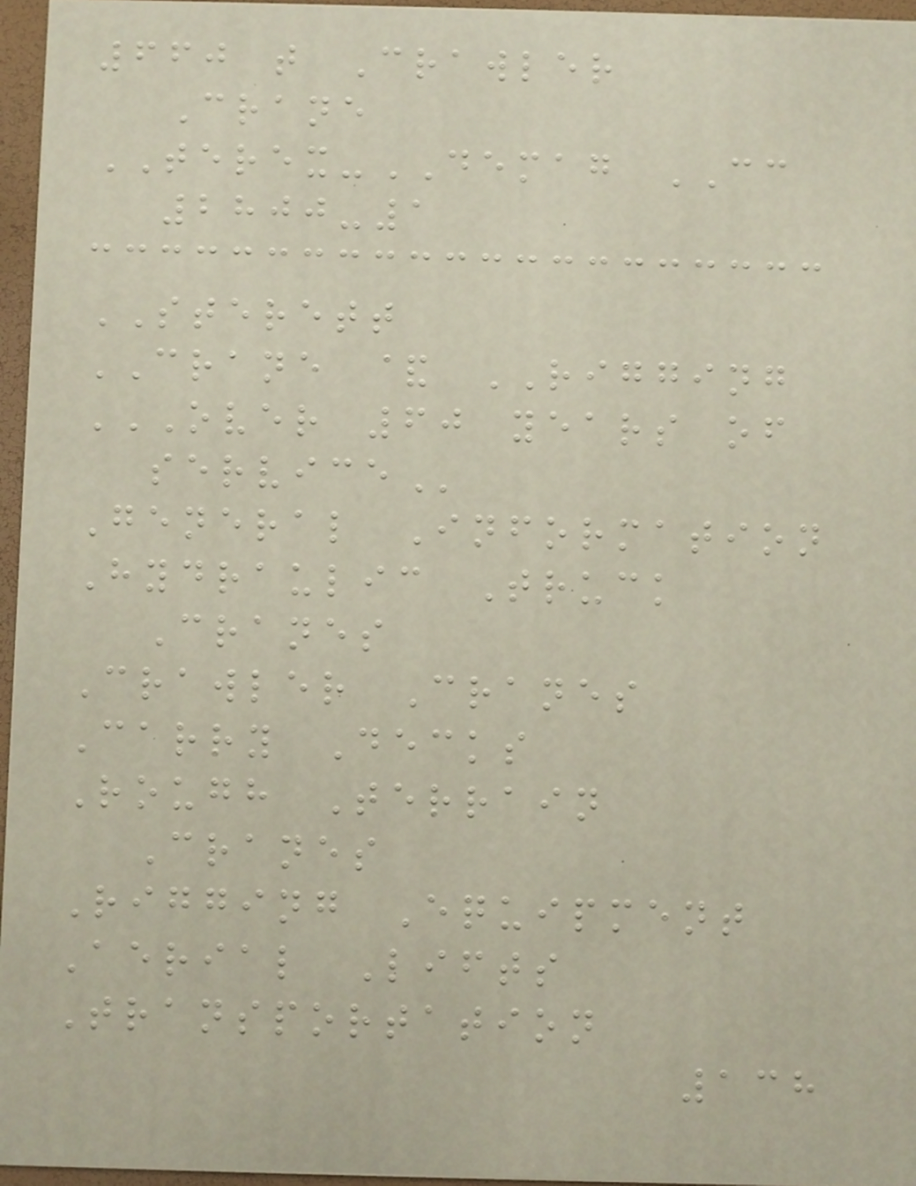660 t Crawler
Crane
TEREX-DEMAG CC
2800-1
STERETT
CRANE & RIGGING
OVER 60 YEARS OF
SERVICE
General Information
Hydraulic Truck
Cranes
Crawler Cranes
Carry Decks
Rough Terrain
Cranes
Rigging Equipment
Aerial Lifts
Transportation
138
